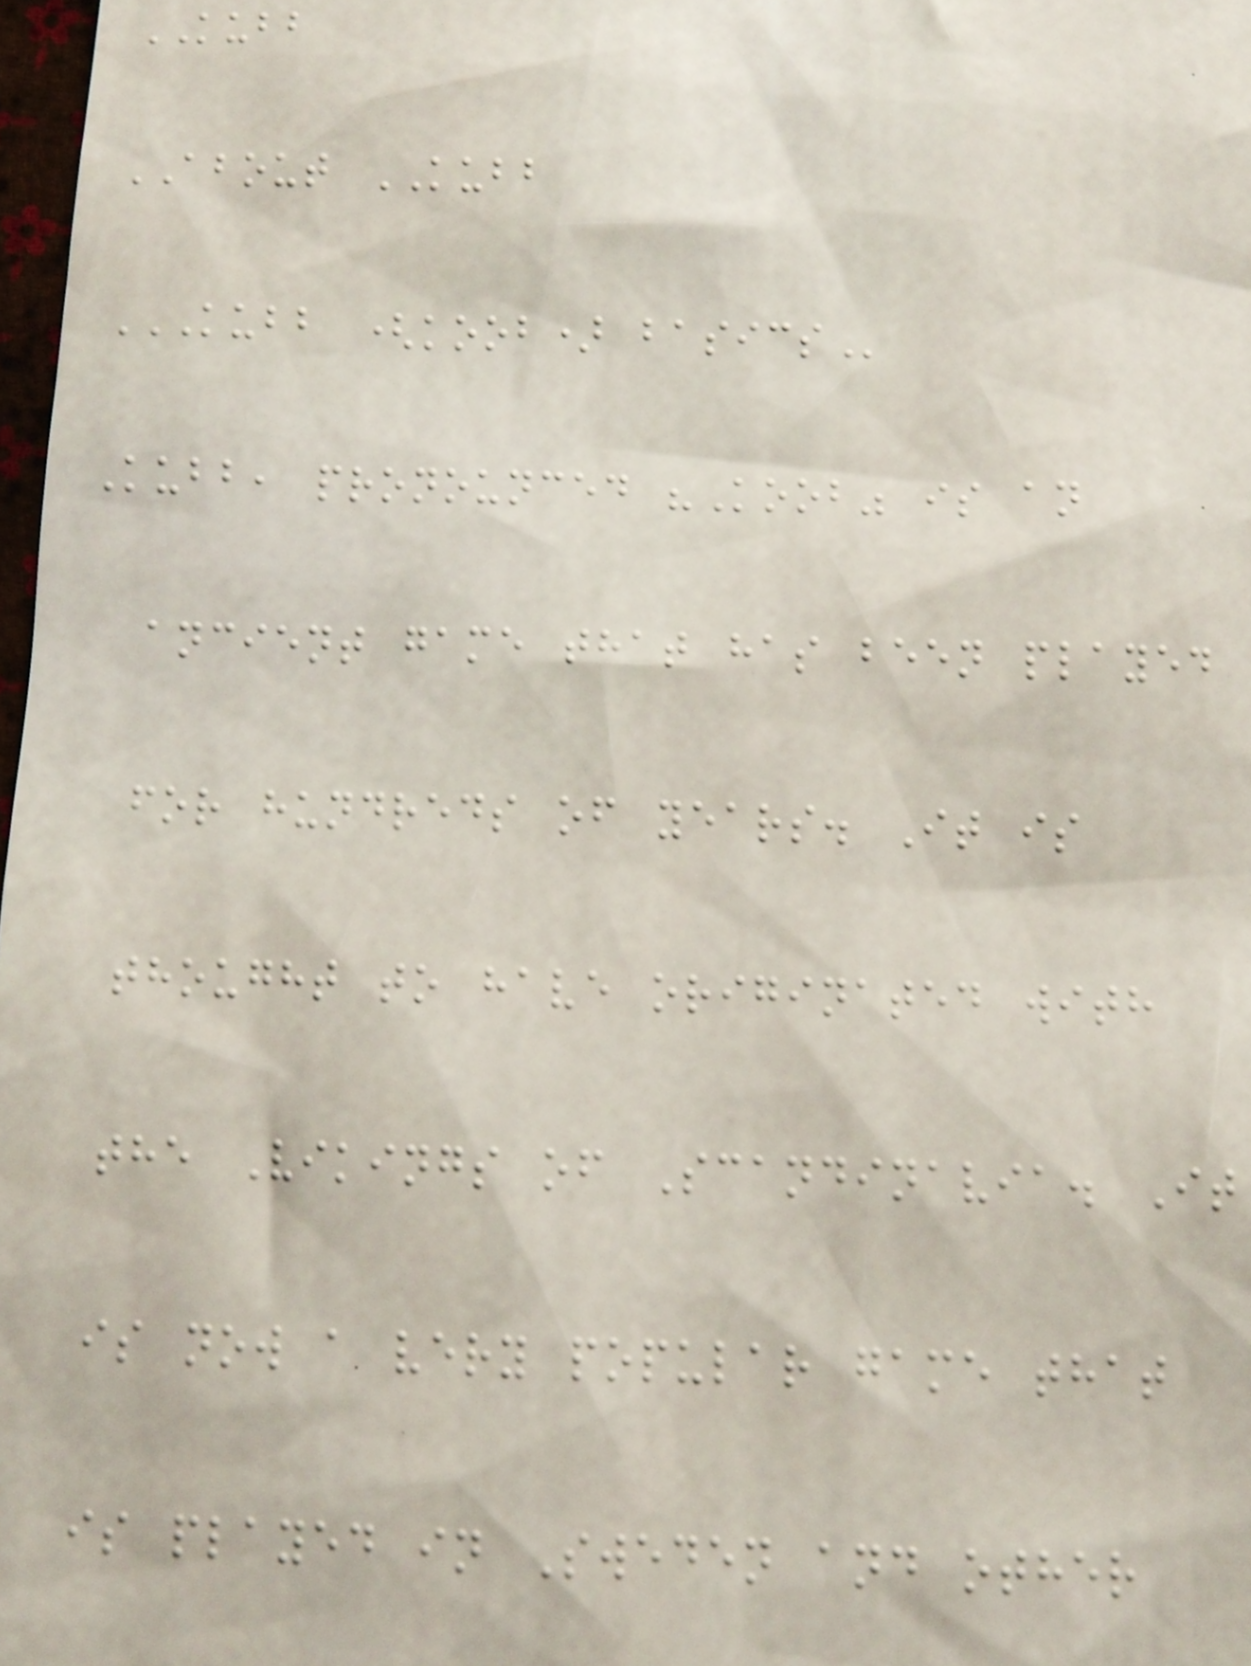KUBB
ABOUT KUBB
KUBB (KOOB) BASICS
Kubb, pronounced "Koob" is an
ancient game that has been played
for hundreds of years. It is
thought to have originated with
the Vikings of Scandinavia. It
is now a very popular game that
is played in Sweden and other
